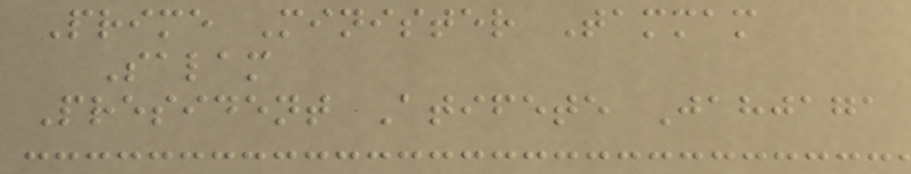Prime Minister Tammam
Salam
President Atifete Jahjaga
